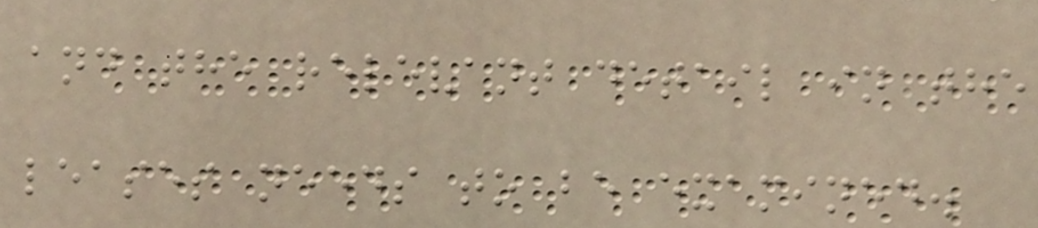and the relevant detail in the
leases needs to be examined.
